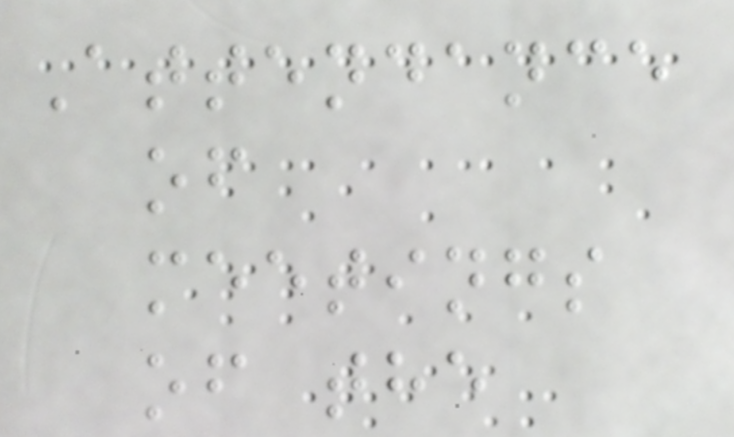Attendance
of
meetings
of the
